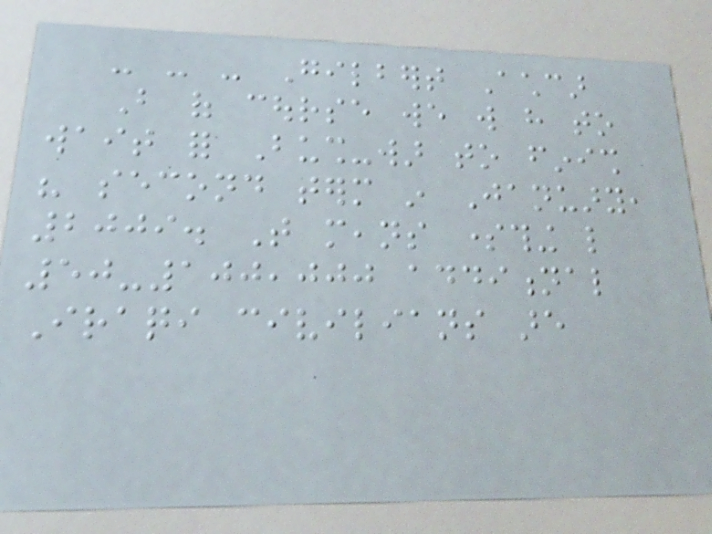- - - Gilbert Achcar
But of course we will have to
wait for Bush-war to finish
his second term in January,
2009. That means something like
50-100,000 additional
Iraqi civilians are
